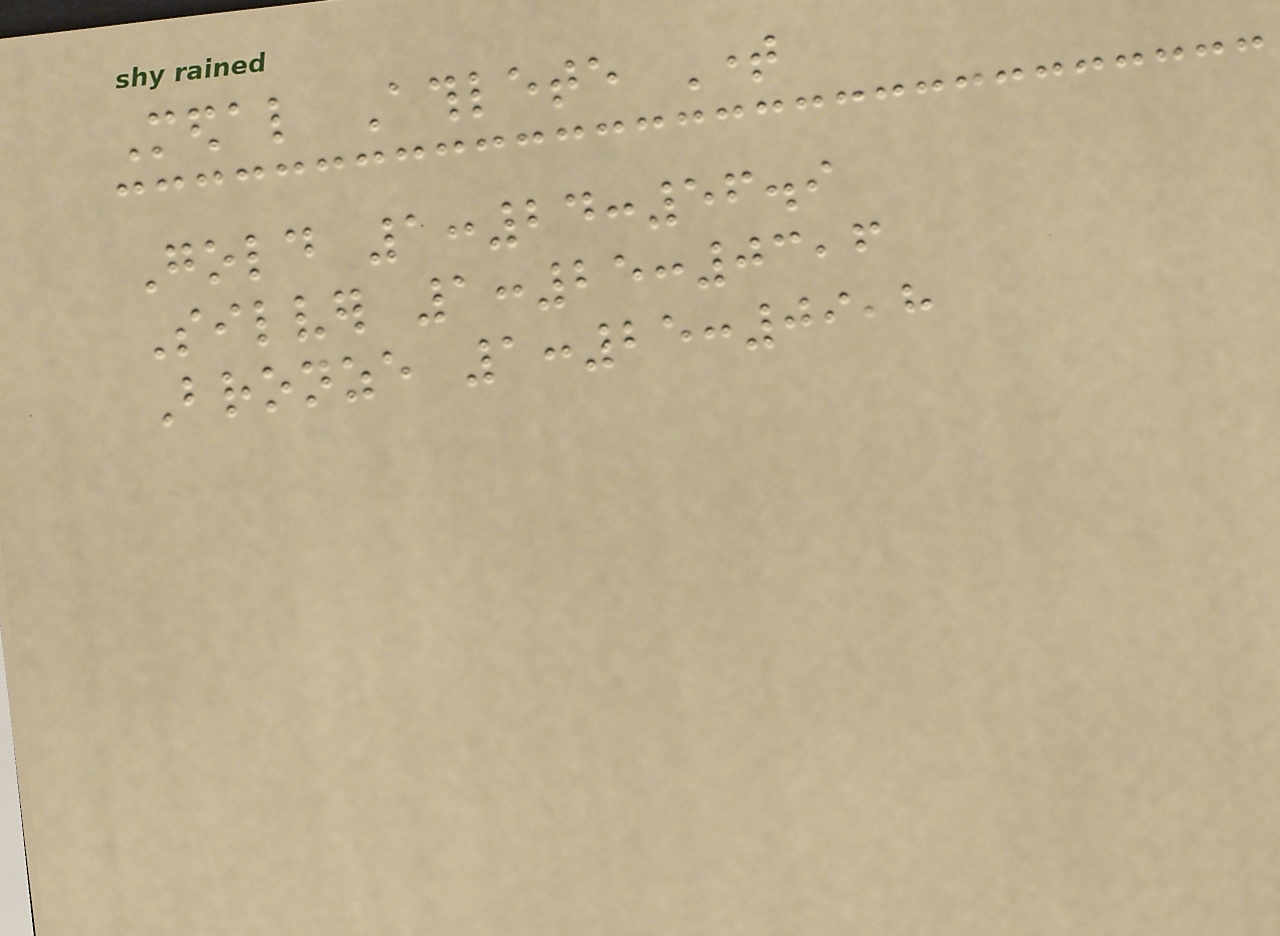Medal Athlete Time
Gold 1:24:56.9
Silver 1:25:03,6
Bronze 1:25:09,8
